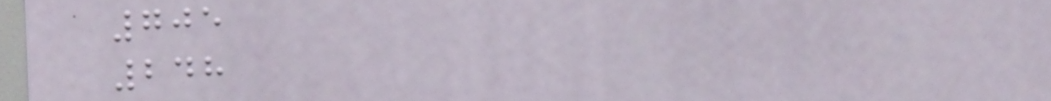705
248
